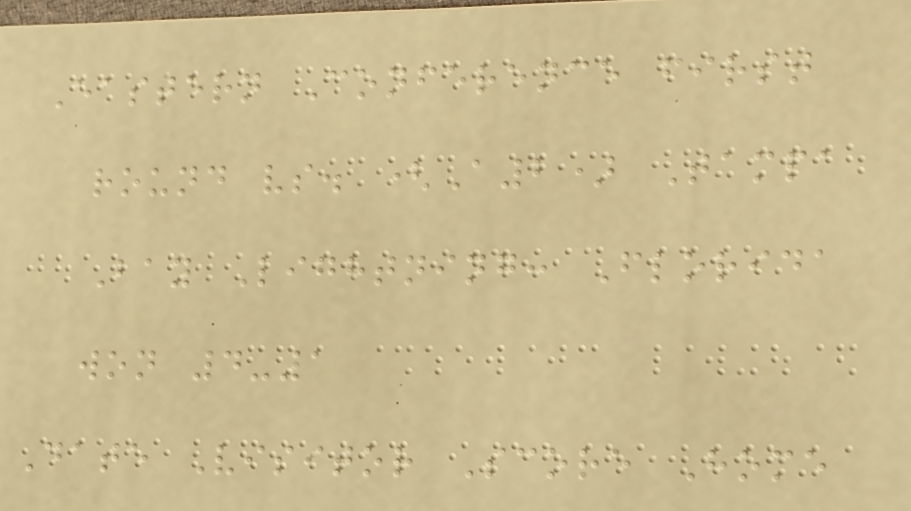Eastern Conference first
round vs. (A2) Tampa
Bay Lightning: Florida
won 4-1
Date Visitor Score Home
